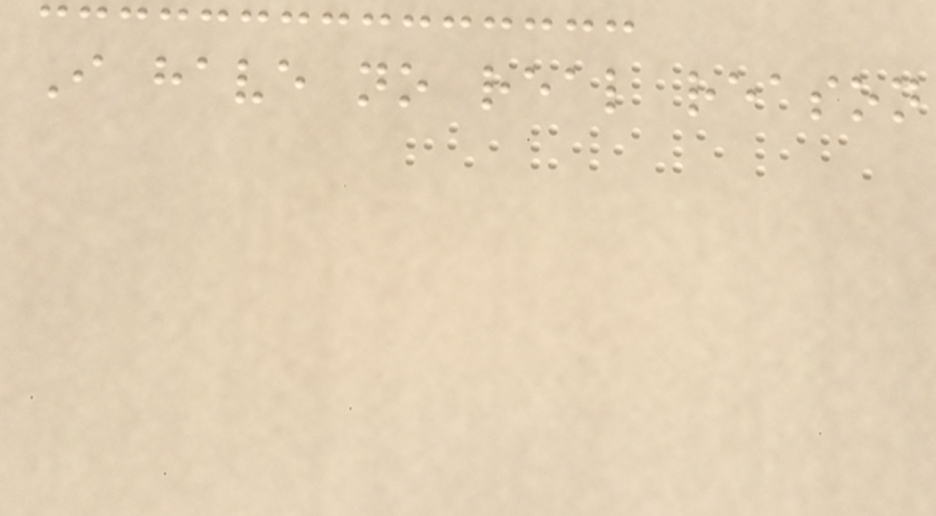I have no real reason
